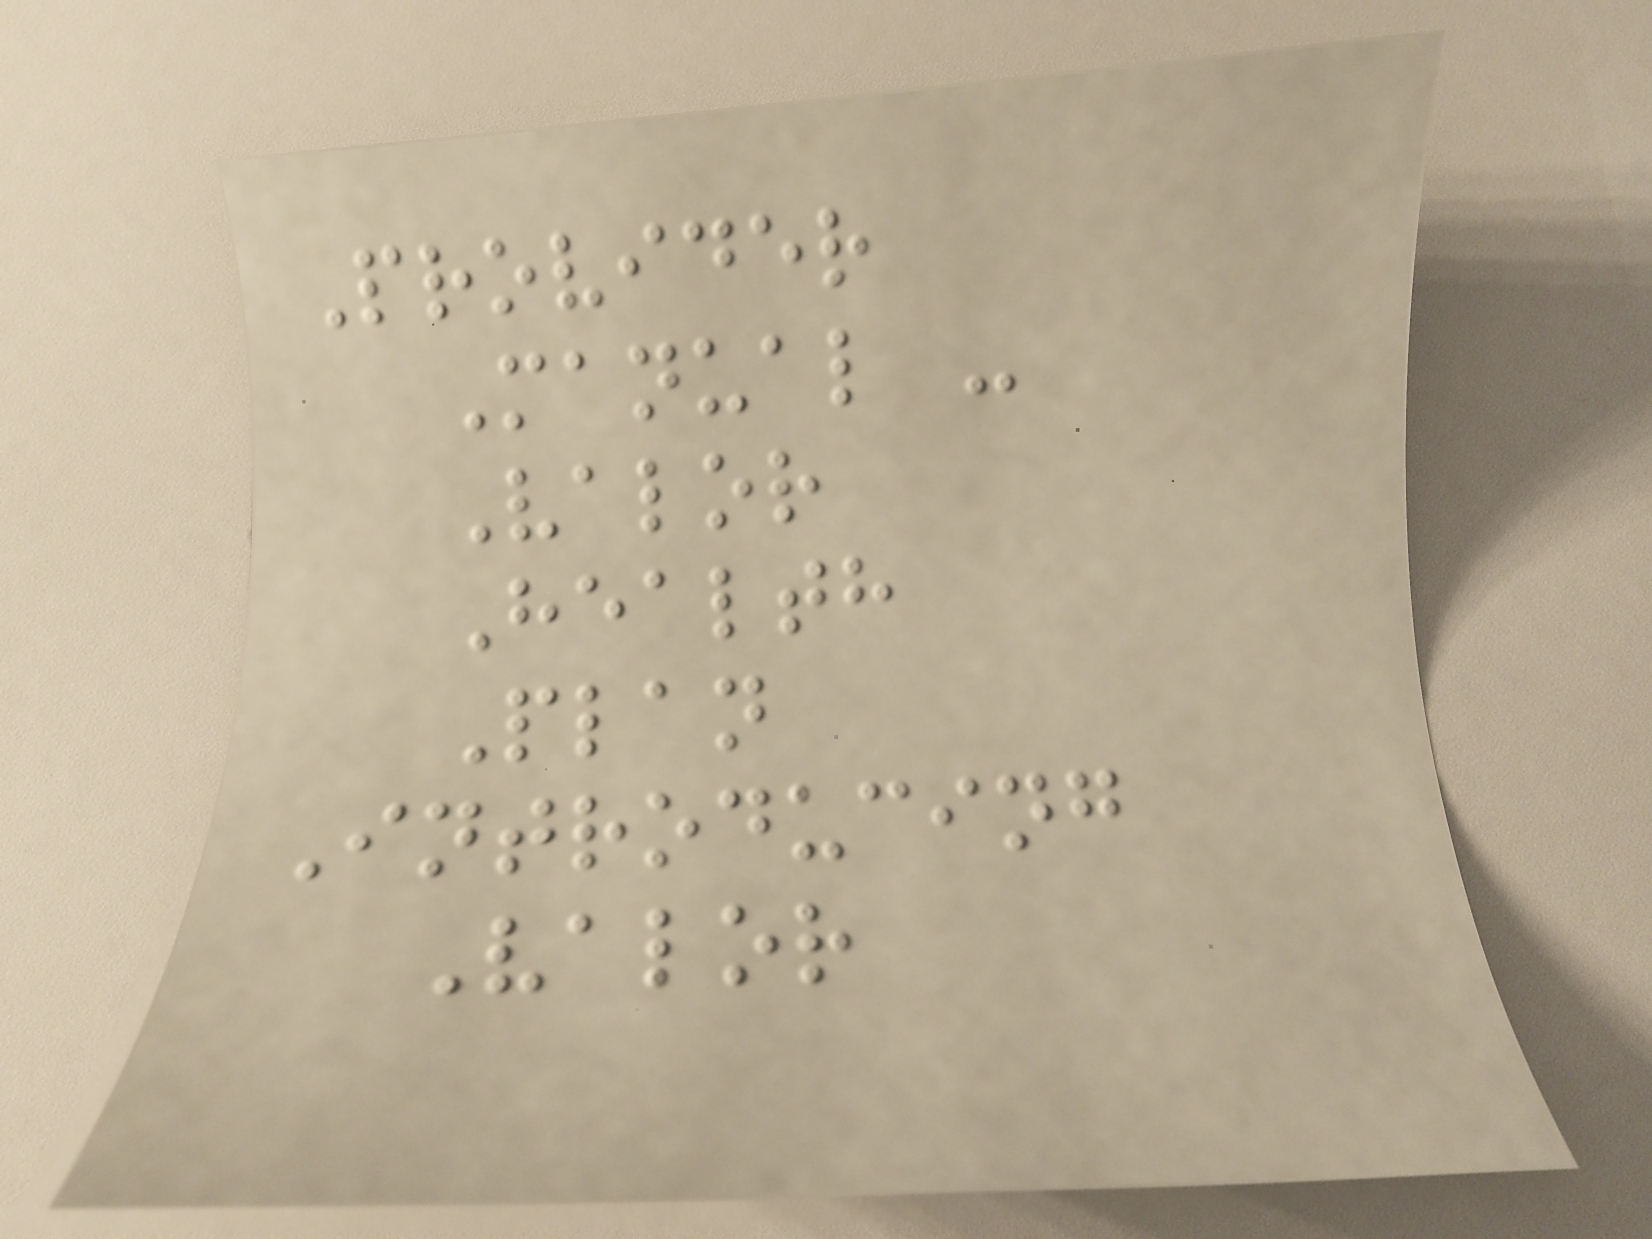Provider
Manual -
Valor
Health
Plan
Introducing
Valor
